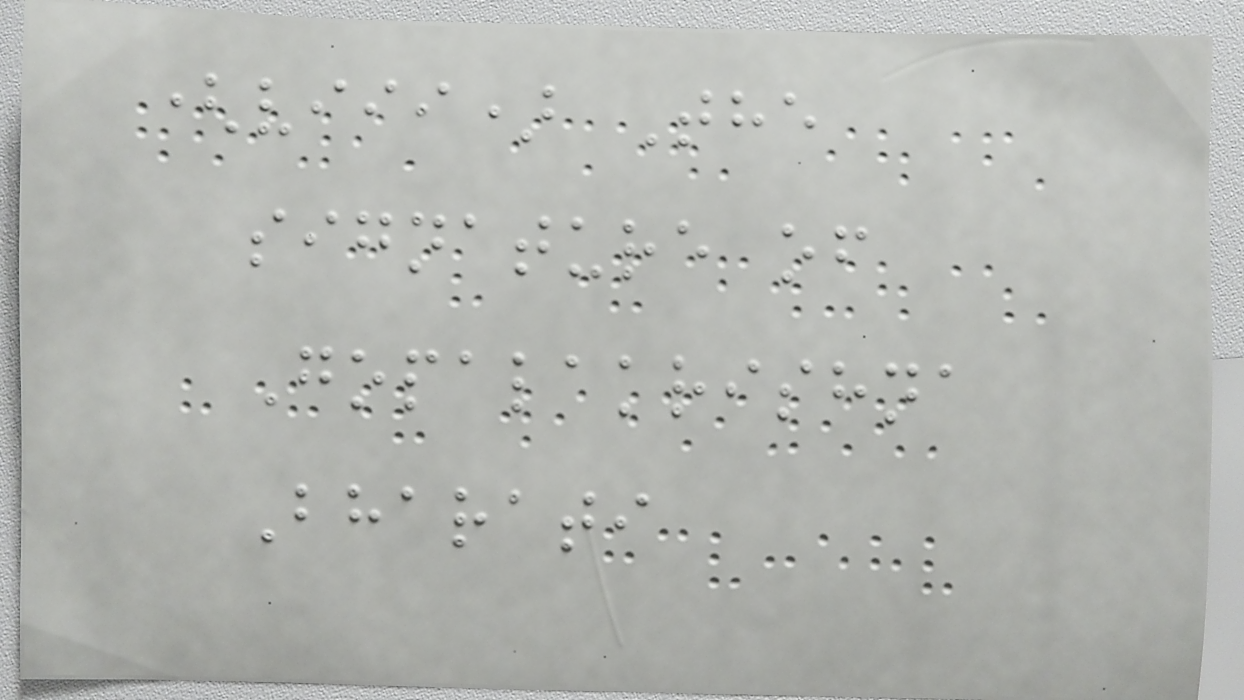(viii) The
signature of
Gopalakrishna
Bharati
